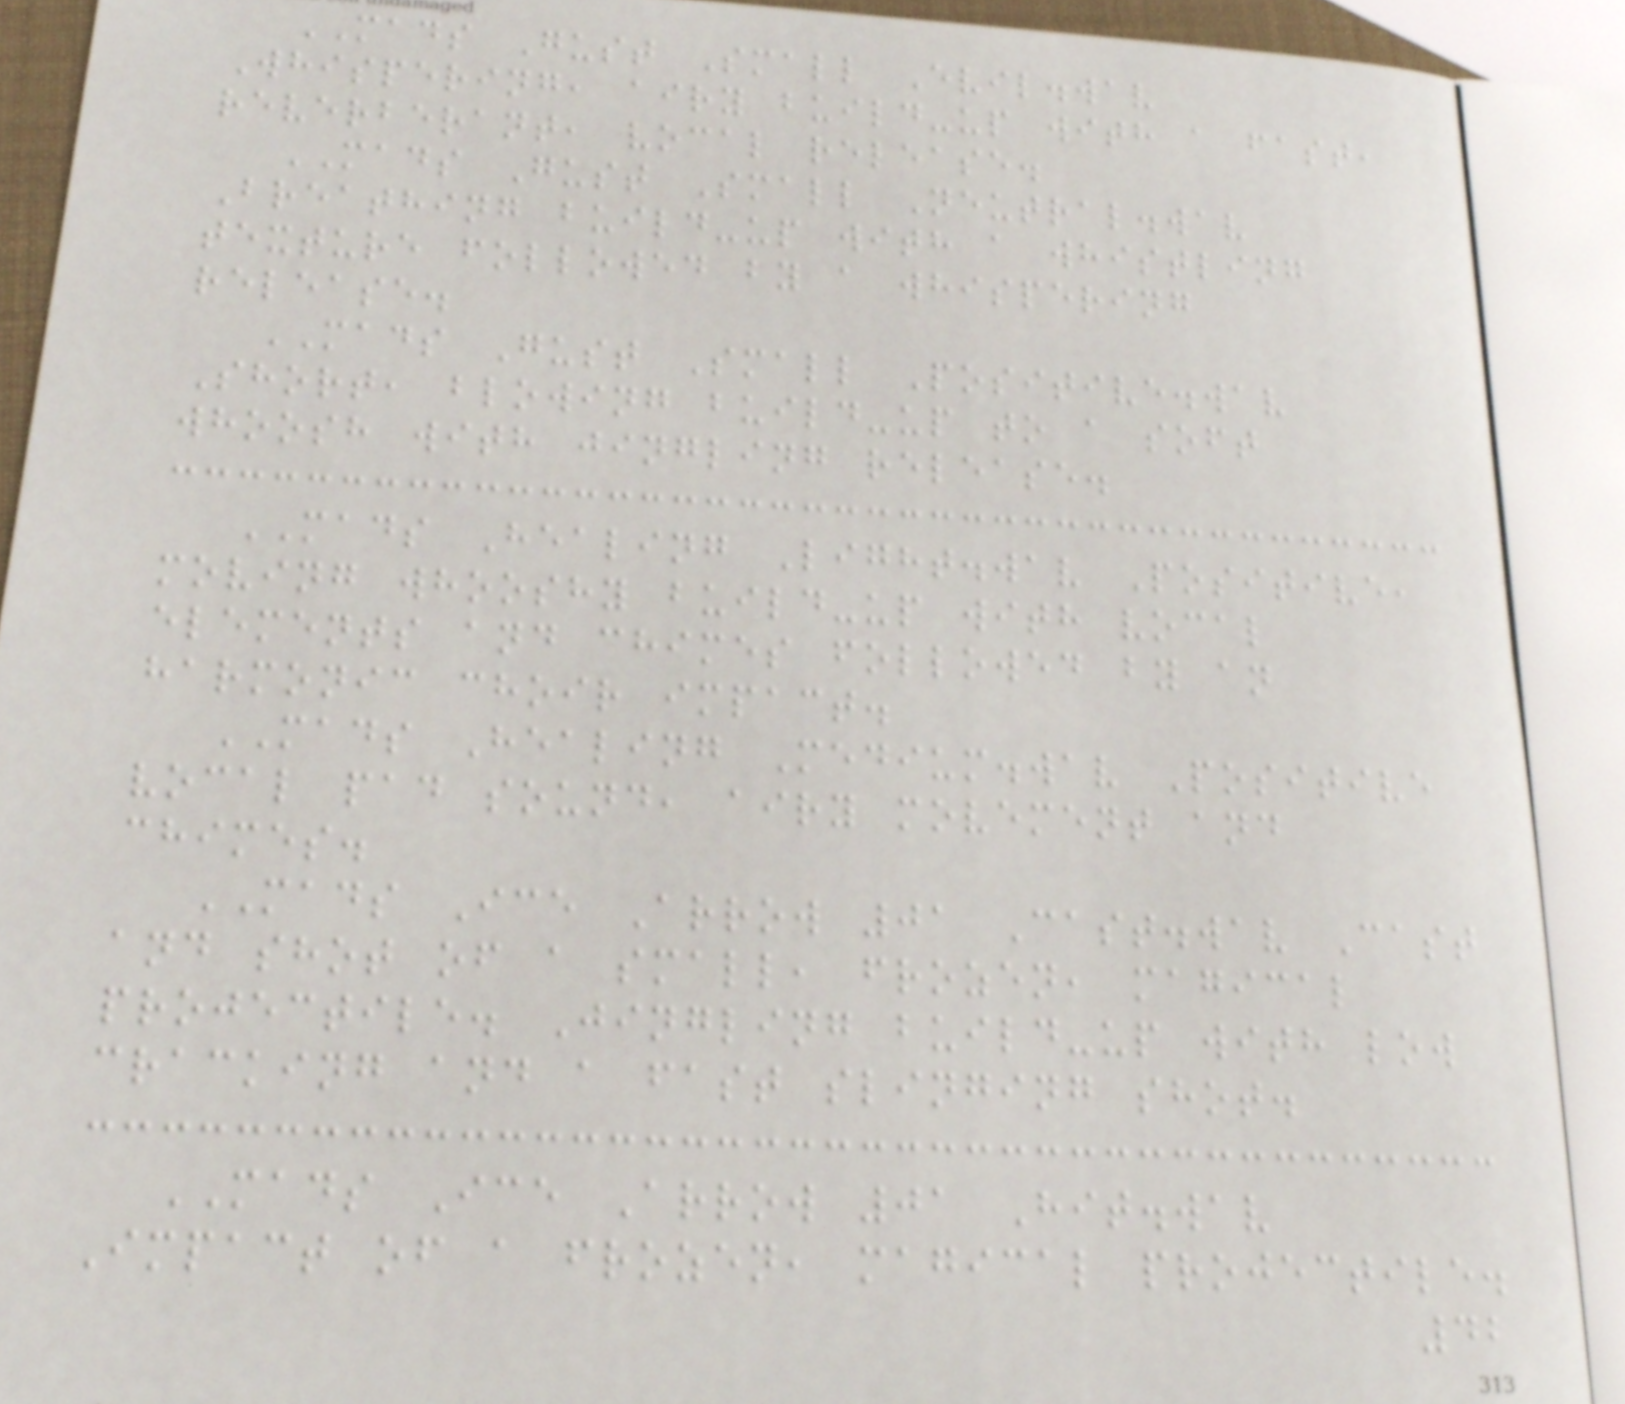MADS Gust Small Evil.wav
Whispering, airy build-up with a fast,
reverberant, vocal release.
MADS Gust Small Neutral.wav
Breathing build-up with a whistling
texture followed by a whispering
release.
MADS Gust Small Positive.wav
Short, blowing build-up to a soft
whoosh with jingling release.
MADS Healing Light.wav Positive,
moving whooshy build-up with vocal
elements and chimes followed by an
harmonic choir impact.
MADS Healing Medium.wav Positive
vocal pad sound, airy movement and
chimes.
MADS Ice Arrow 01 Cast.wav Cast
and shot of a small, frozen, magical
projectile. Jingling build-up with low
cracking and a fast slinging shot.
MADS Ice Arrow 01 Hit.wav
Impact of a frozen, magical projectile.
42
